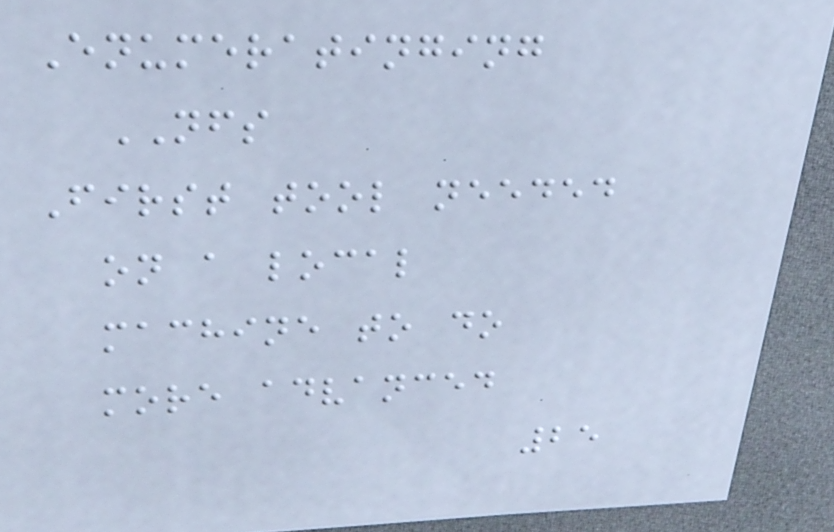Enumeratinging
NFS
First tool needed
on a local
machine to do
more advanced
25
